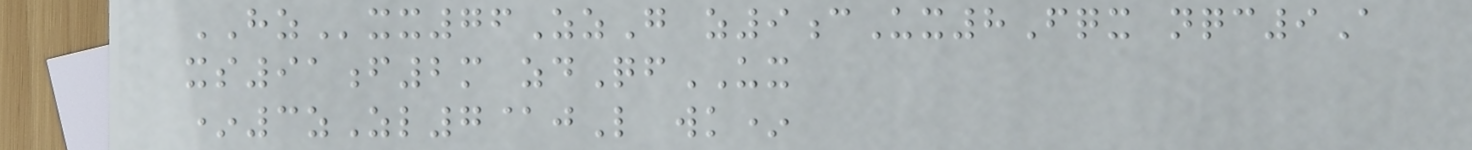HZxx76ZzG z9cUx8Fqx nqc9A
xs91f2m zdQfUX
*3zZl7@jL wk*
